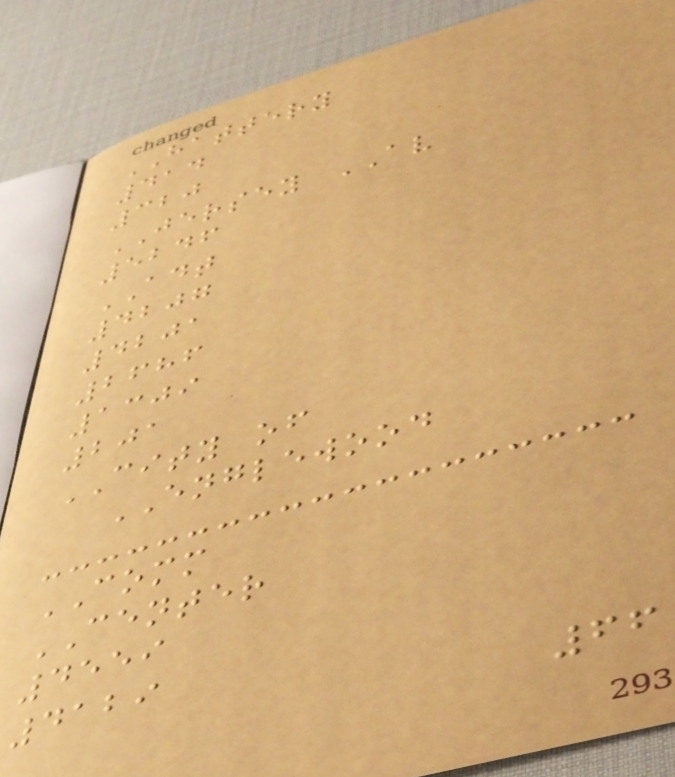HATTERY
414
320
JERSEY AV
5246
ADT
4207
4201
2686
1309
201
CITY of
ENGLEWOOD
COMM
CENTER
4559
4129
66
